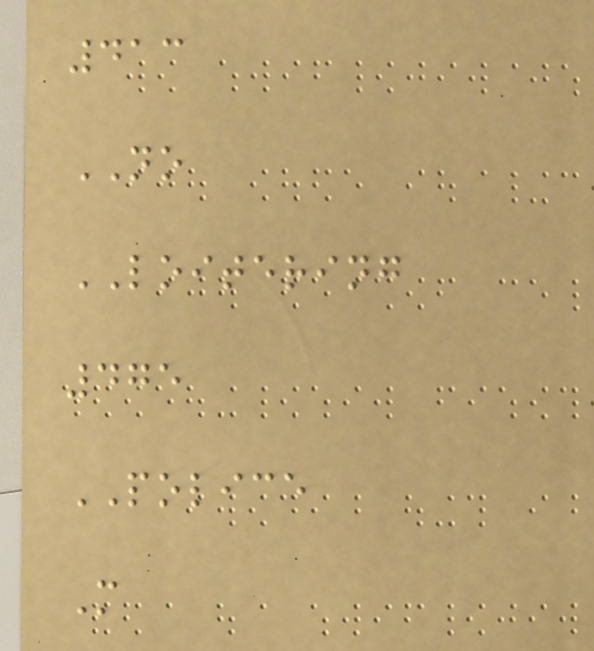413
NO
LOITERING
475
POLICE
M
